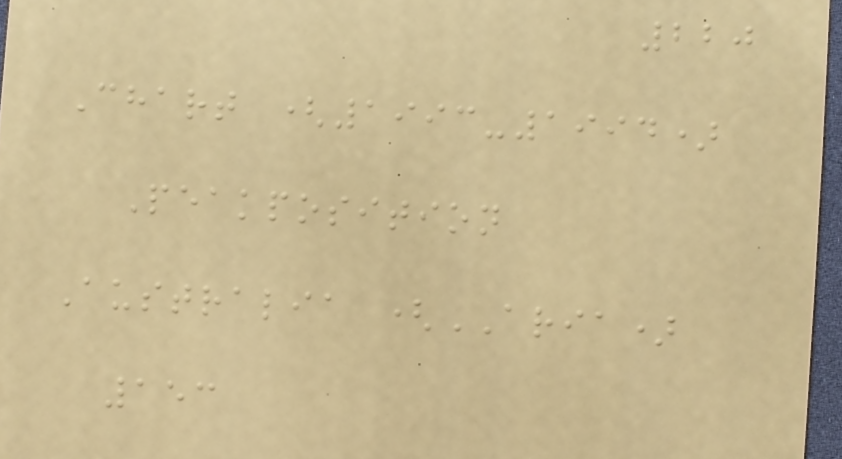220
Chart (1993-1994)
Peakposition
Australia (ARIA)
153
